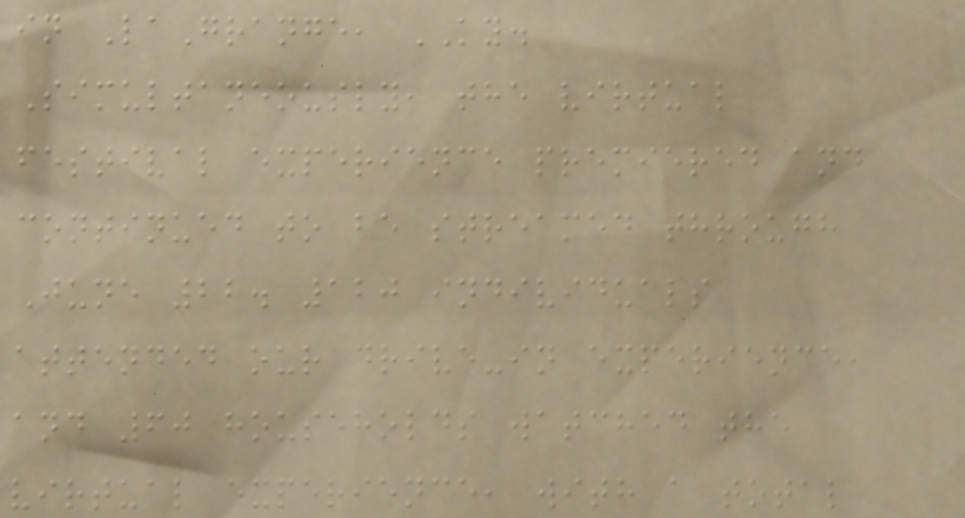in LaGrange, KY.
Simultaneously, the virtual
festival experience premiered and
continued to be streamed through
June 22. 120 individuals
attended our drive-in experience,
and 60 households watched the
virtual experience, with a total
